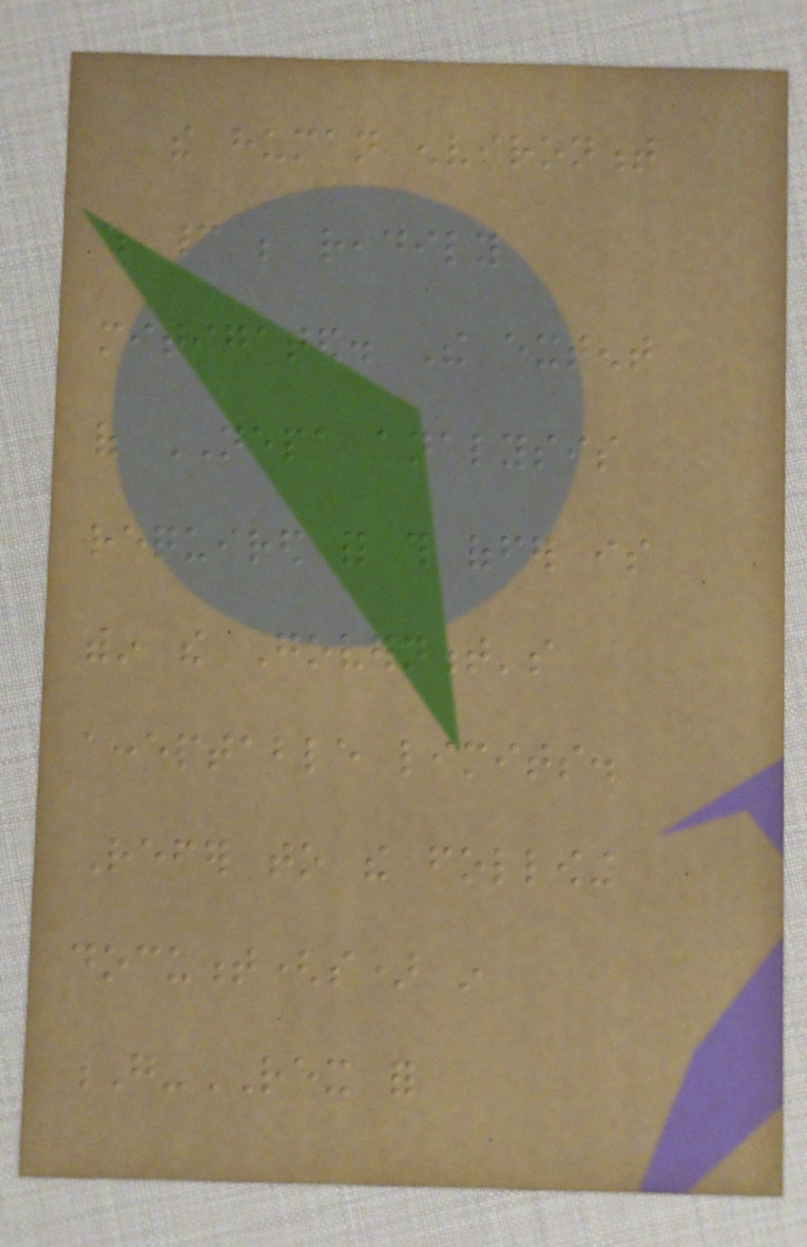the human environment
which cannot be readily
mitigated. The extent
of NEPA analysis
required for this offer is
within the Government's
acceptable limits.
Refer to the following
document(s) in
G-REX for
